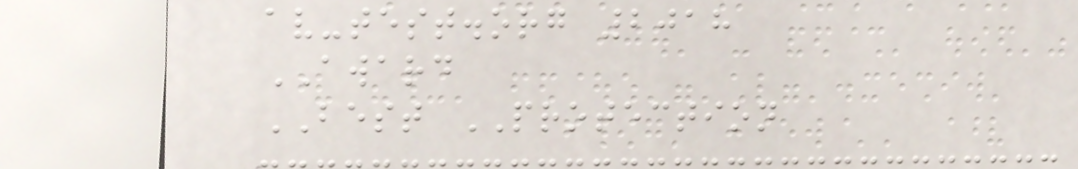av-test.org 2018
AWARD
BEST PROTECTION
